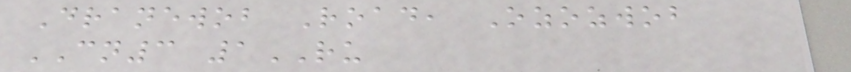Dranewob Road, Ozozwob
CN3 1RU
